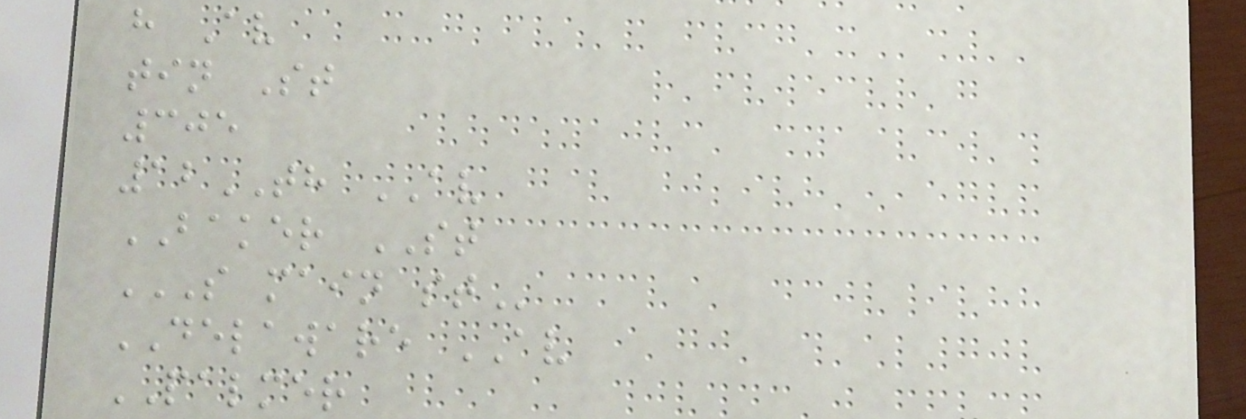h Av
tin St
305
12TH AV
BAKER ST
S MAIN ST
DELAWARE AV
PALMER
